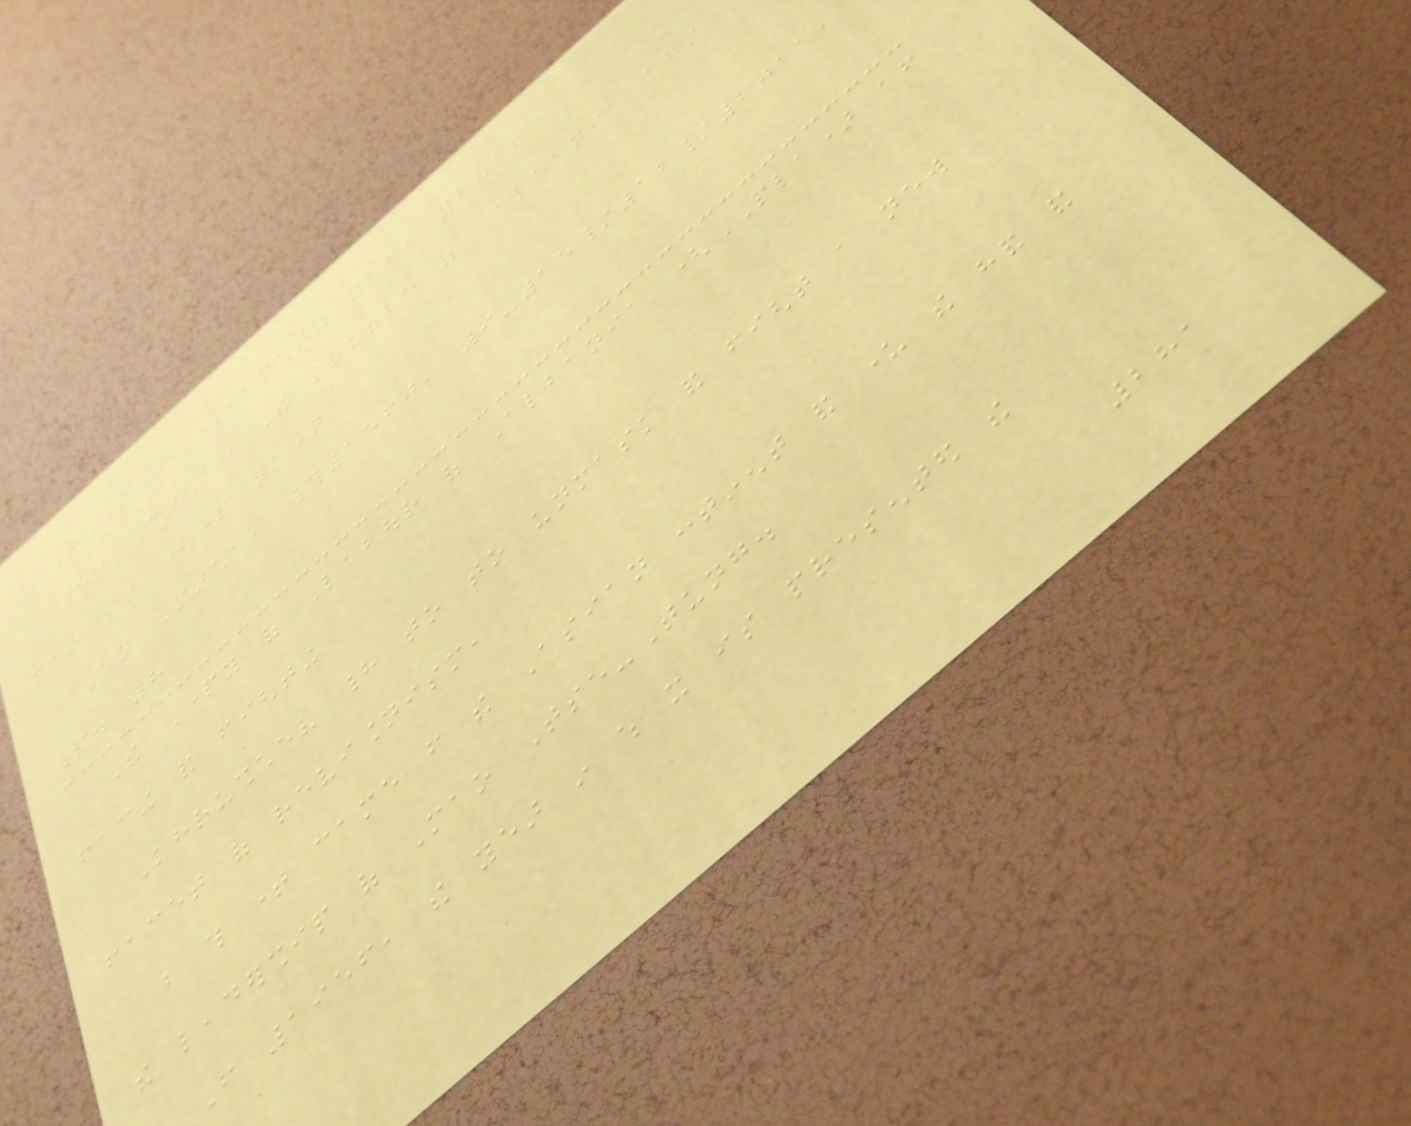Tuesday, January 17, 2012
En Marcha: The struggle of Albania against
maoism (part 1)
En Marcha, #1560, 9-15/12/2011,
p. 8
The Party of Labour of Albania (PLA) after
facing and fighting
Khrushchev had to to unmask and fight a new
facet of revisionism,
but this time came from the Asian continent and under the hand and
the leadership of Mao Tse-Tung.
From 1956, the year in which it is presented the
281
